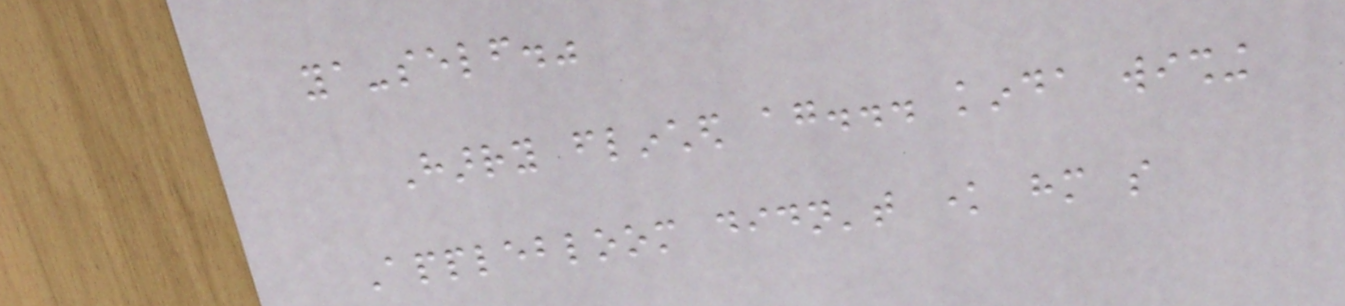ya-self."
Harry flinched again... kinda wishing
Applebloom didn't know him so
